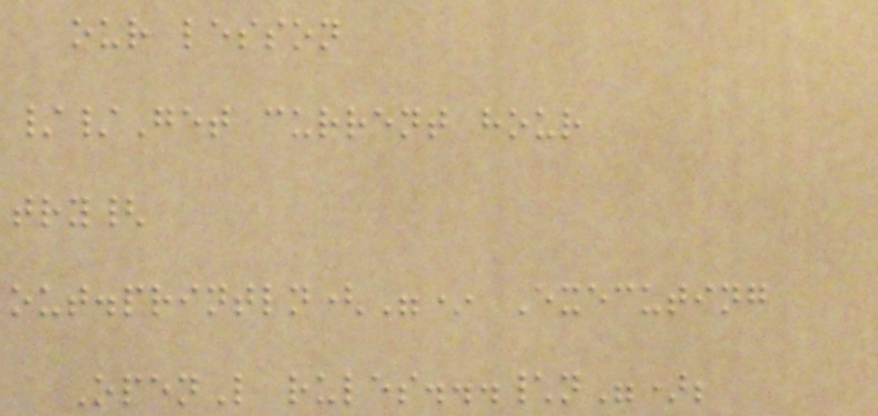our lesson
//Get current hour
try{
out.println("* Executing
OpenL rules...\n");
